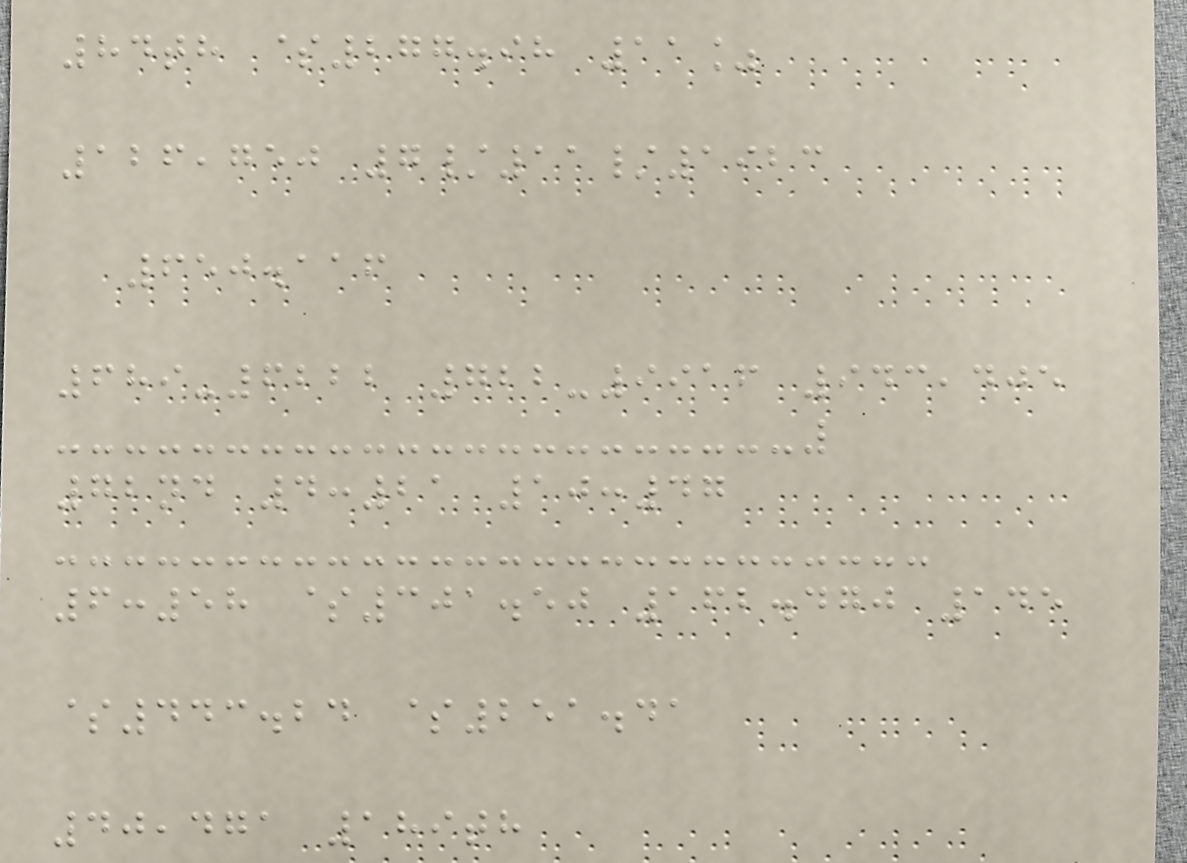84th $277.98 11%
126,750 7/11/1923
650.116
689-6222 722-9916 943,405
72nd 4:21 10:47
6:58 $301.50 162.470 145
$443.24 $251.41
40,471 189th
